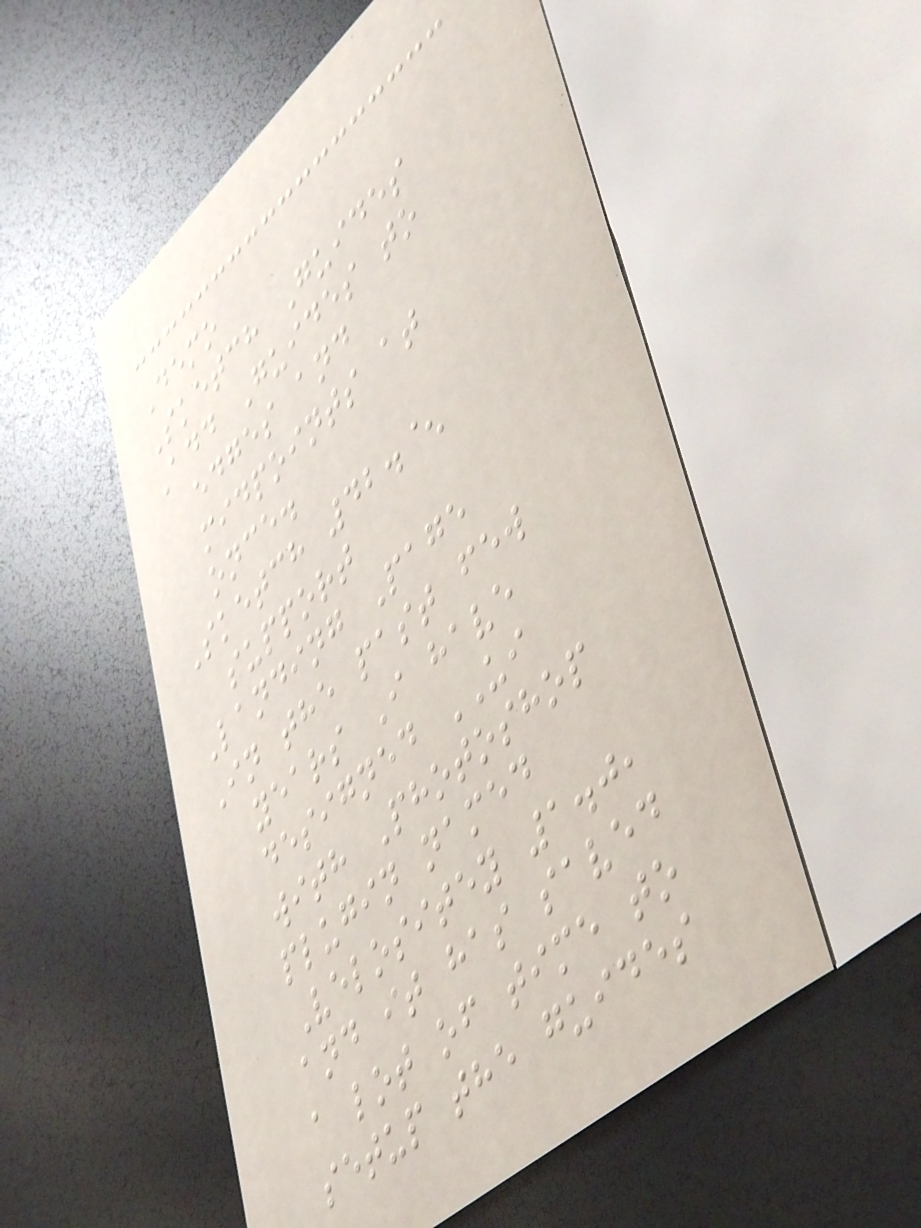Demo
Sketch Guides
Add Guides to
edges and
midpoints at
once.
Sketch 42.^
support
Landing Page
In the past few
years I have
designed UI
with Photoshop
plugin named
Velositey 1.0,
and it has saved
a lot of time to
setup the guides
